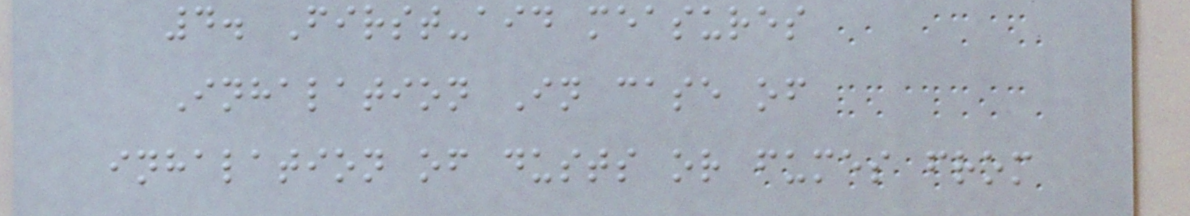4. First-aid measures
Inhalation In case of
inhalation of dusts or fumes from
